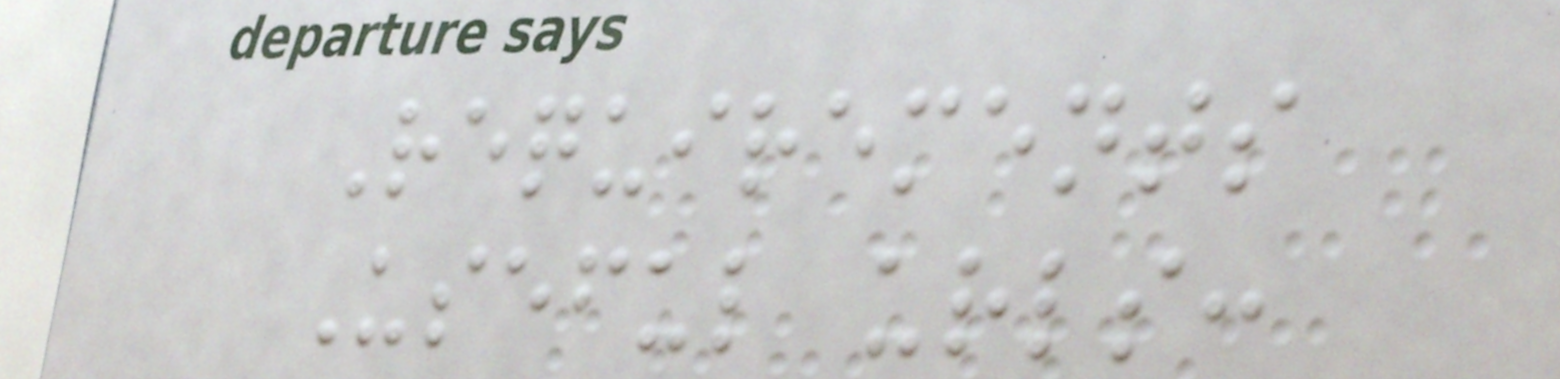Requirements
Useful urls:
